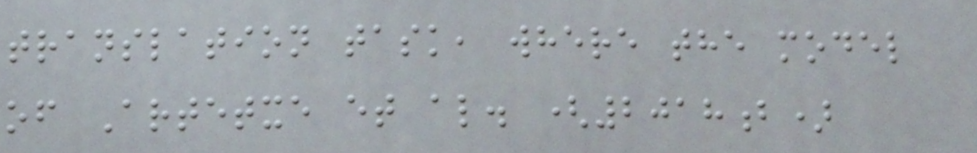translation task, where the model
of Artetxe et al. (2018b)
